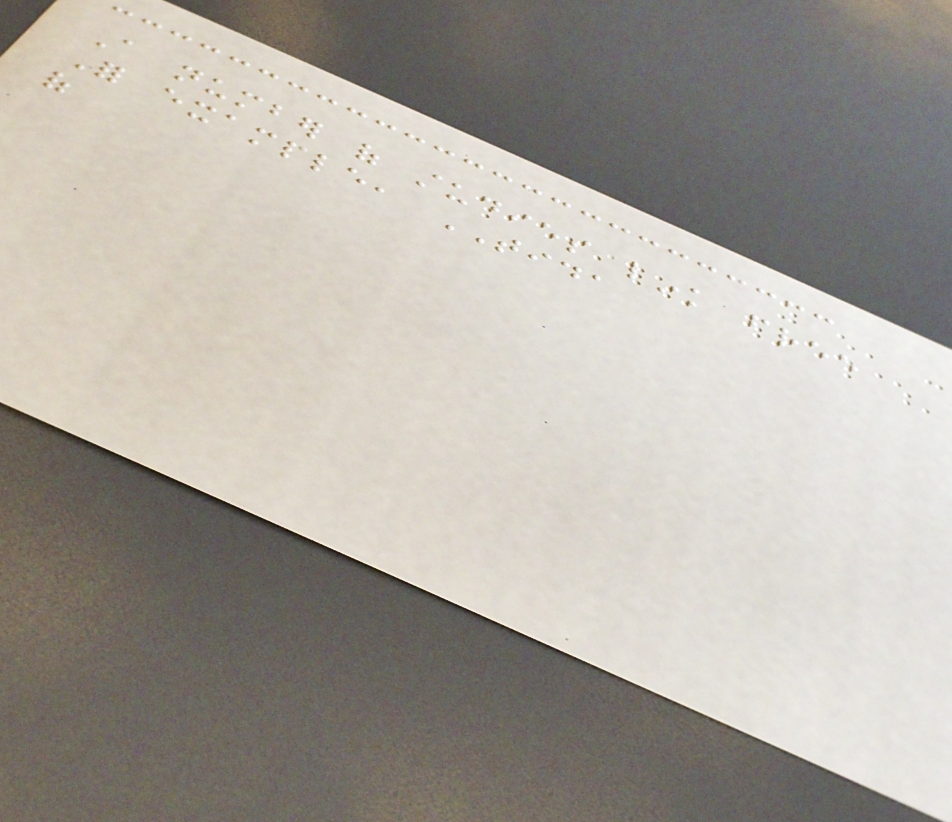A number of studies link free
For example, TIDA
of
